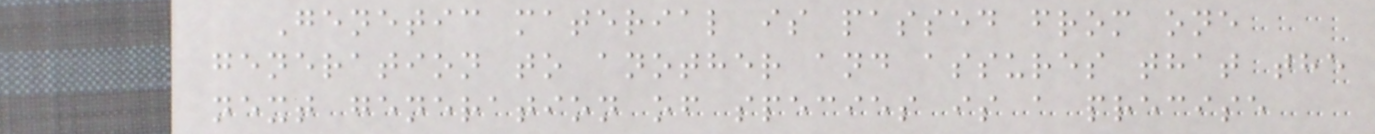Genetic material is passed from one
generation to another and assures that the
next generation of species is a precise
